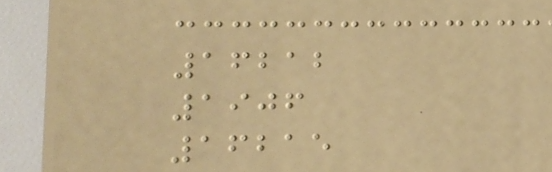16212
1906
16215
